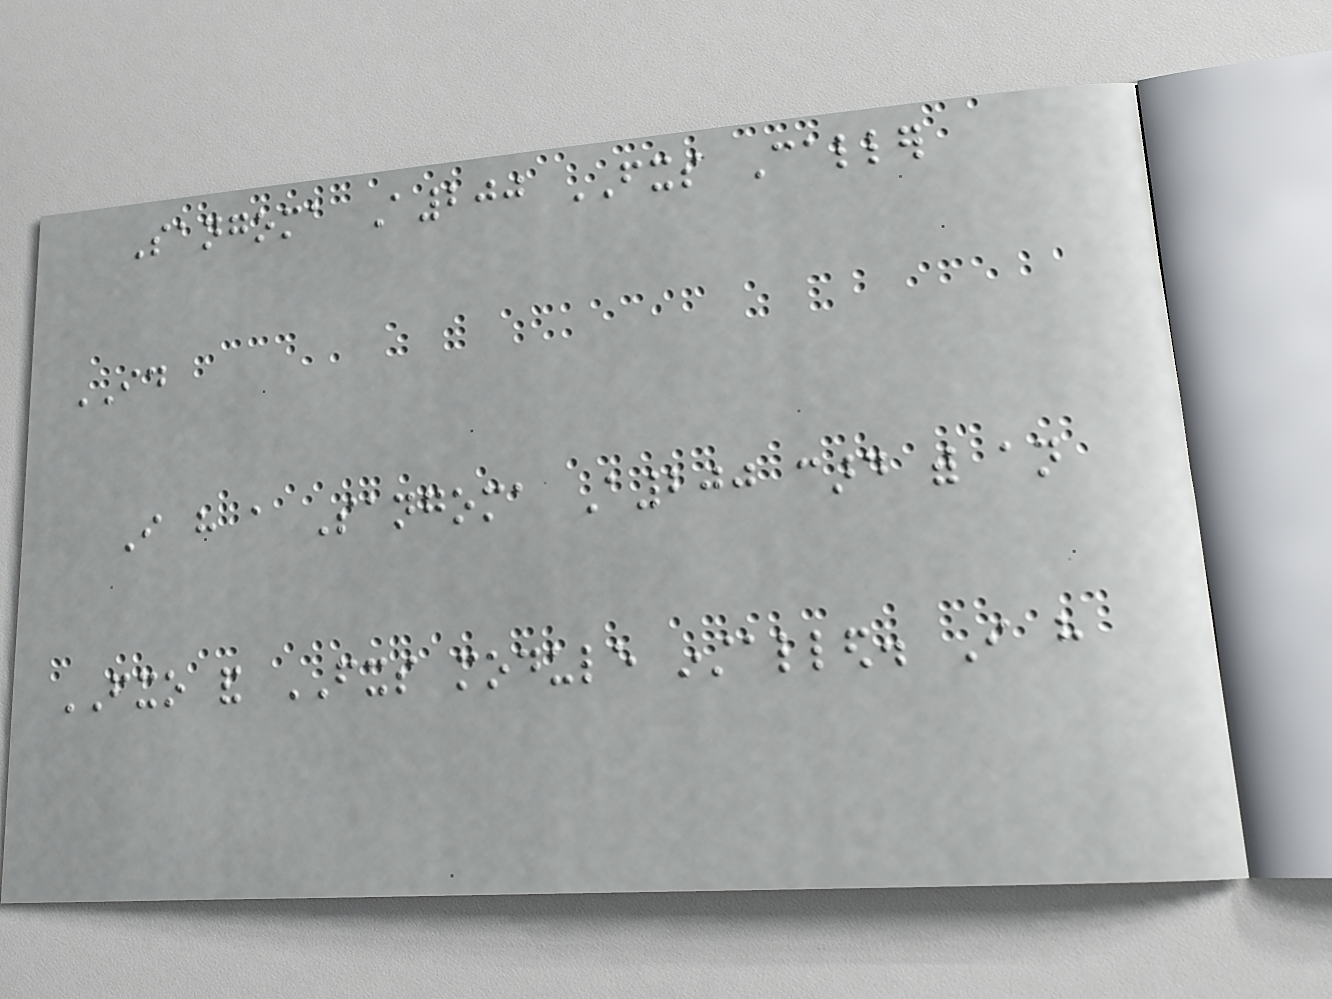Sangoma A200 FXS Caller
ID
I have a Sangoma A200 card with an
FXO and FXS module installed. I have
